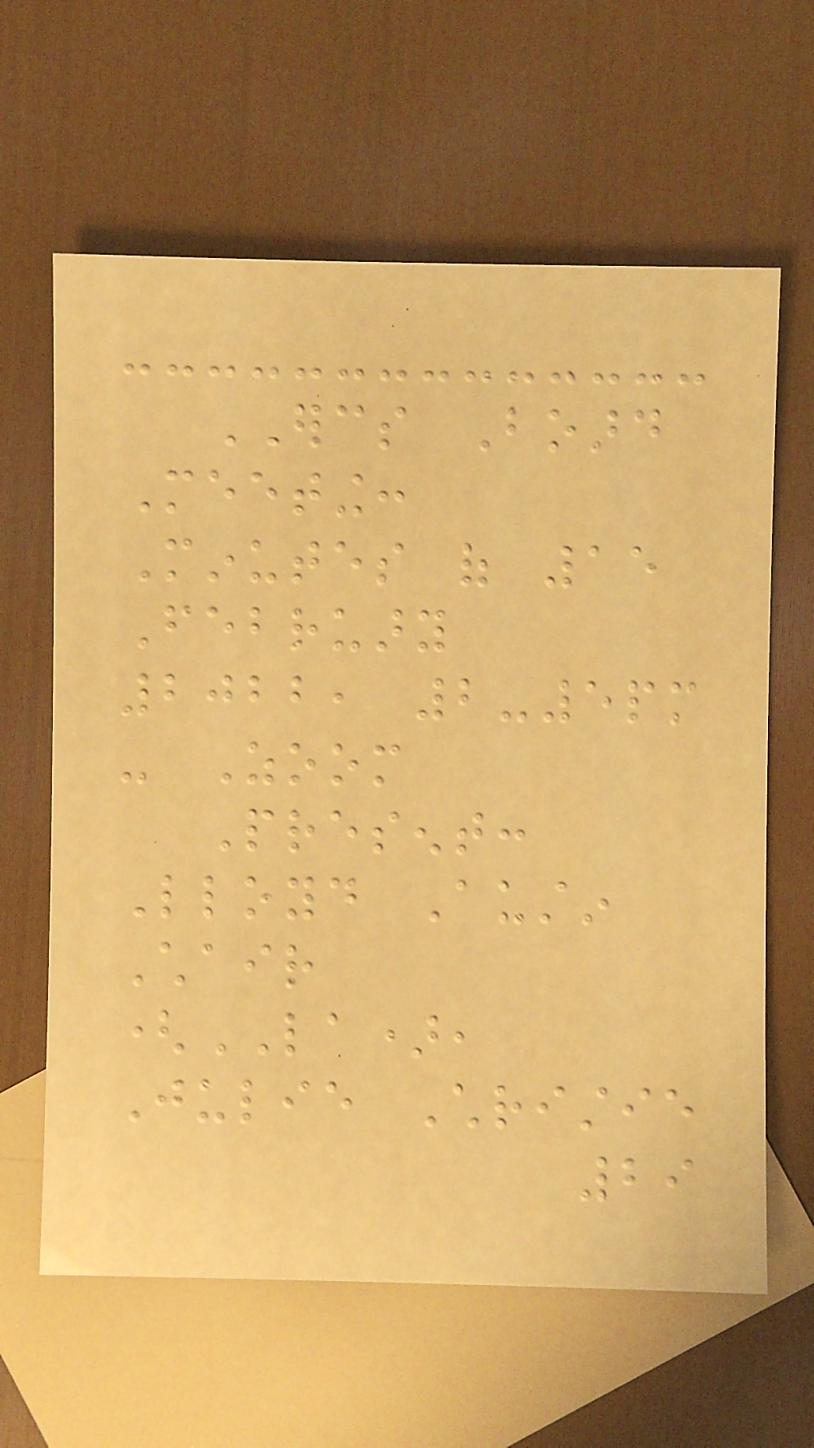ERCS Board
Meeting:
Minutes of 15
February
2022, 2-5pm
- Zoom
Present:
Lloyd Austin
Chair
(LA),
Julie Christie
29
